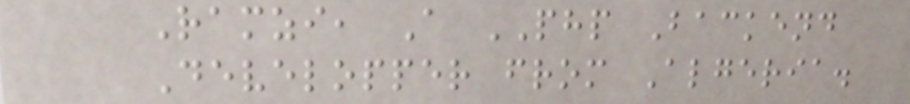Ramzi, A PHP Backend
Developper from Algeria.
